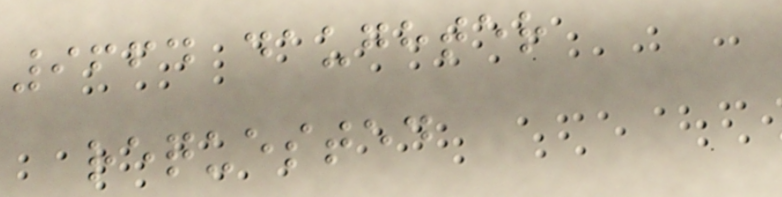9664 daughter
requested
